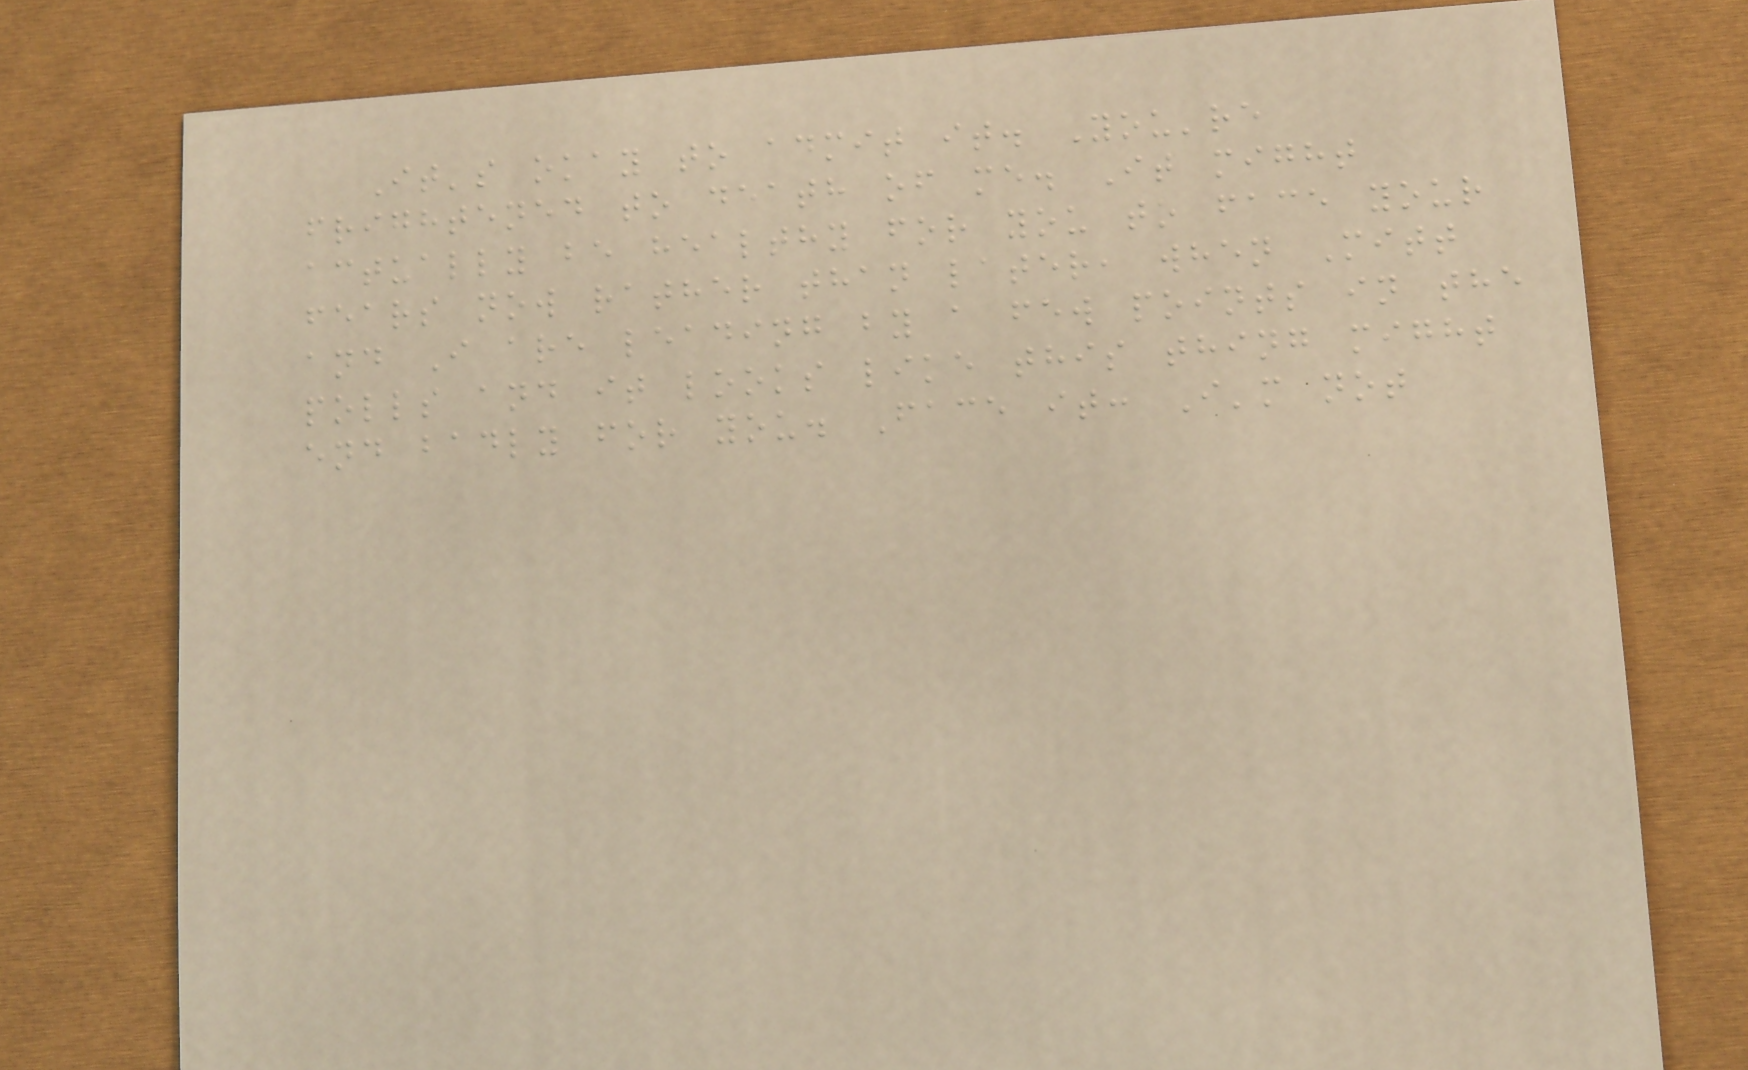It's okay to admit it. You're
frightened to death of me. It might
actually be healthy for you to face your
fears now rather than later, when Mitt
and I are leading by a few points in the
polls and it looks like this thing might
end badly for you. Face it: I'm not
